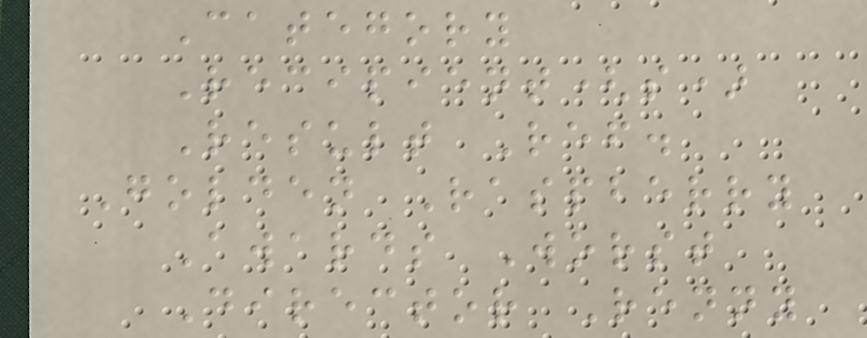Category
Recipient(s)
Result Ref.
Golden Raspberry
Awards Worst
Director Renny
